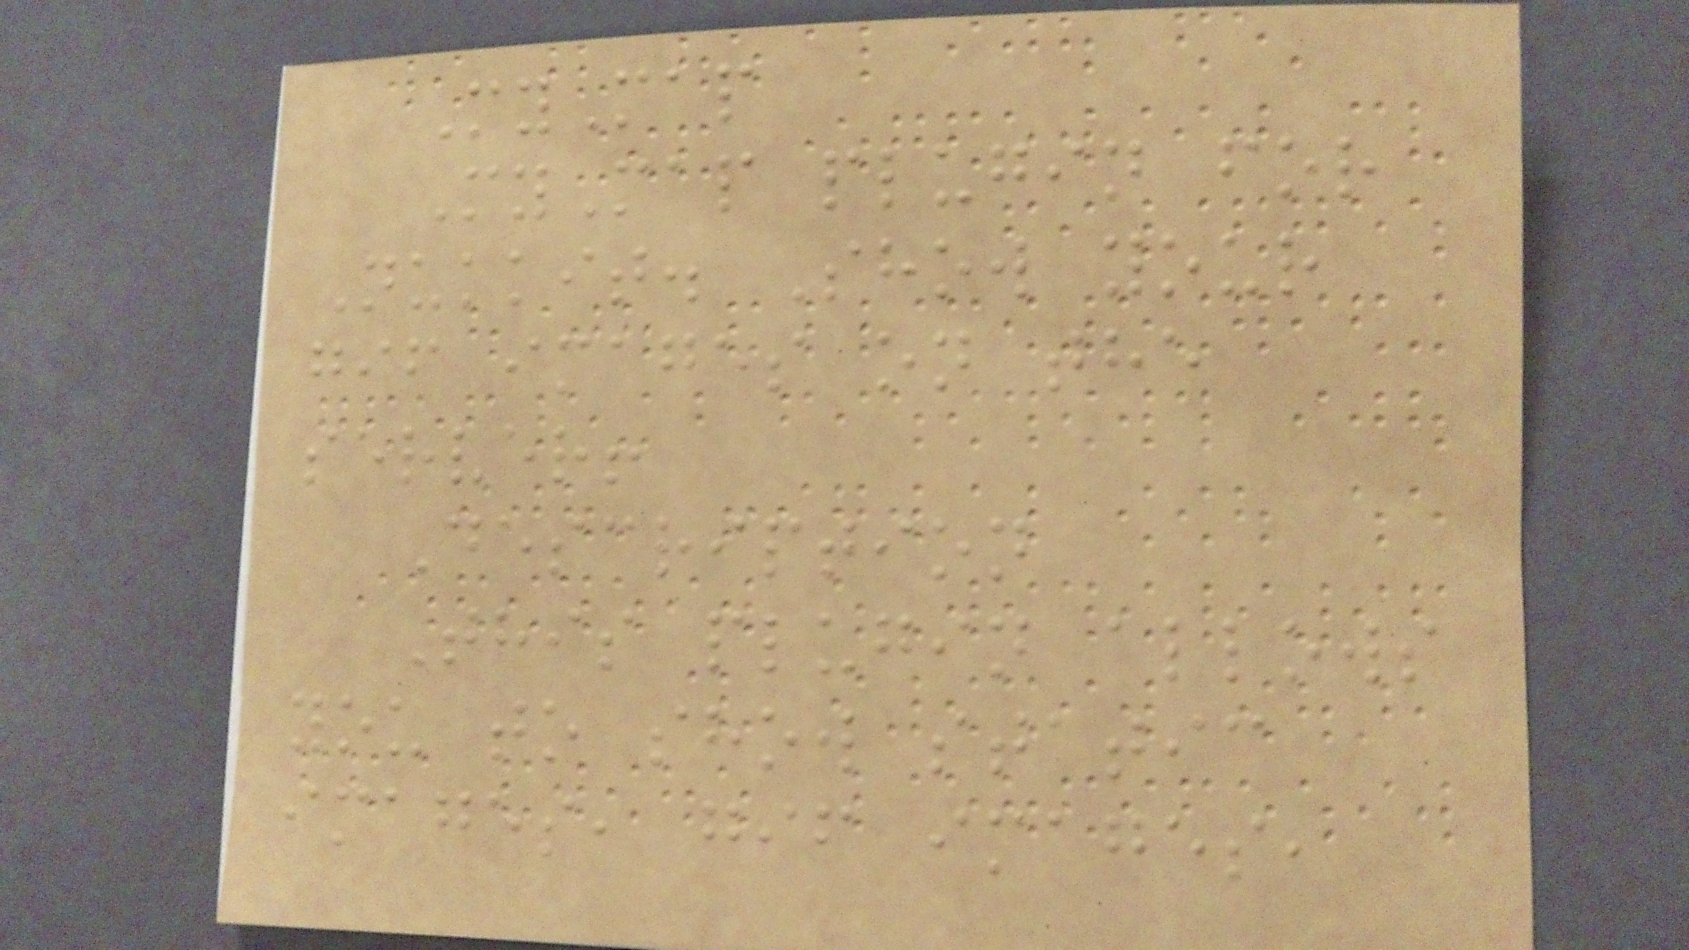MyMap
MyMap plugin for
Nukkit. Show your
gif images on the
server!
Description
This plugin allows
you to show static
images, gif images,
